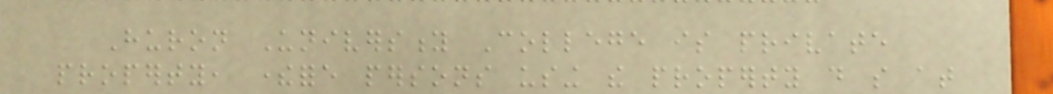Huron University College is private
property, therefore persons using the property do so at
